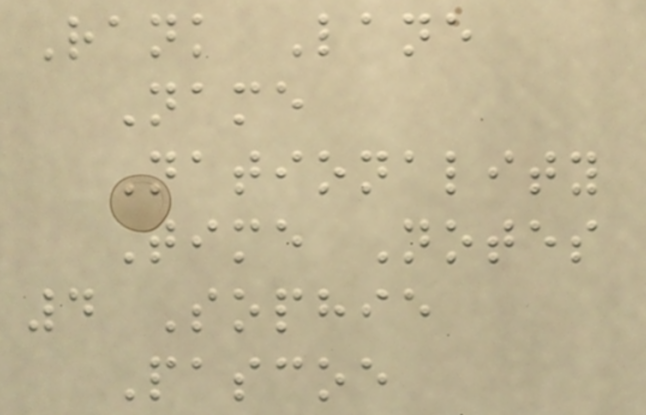Rank Lane
Name
Nationality
Time Notes
4 Sophie
Pascoe
